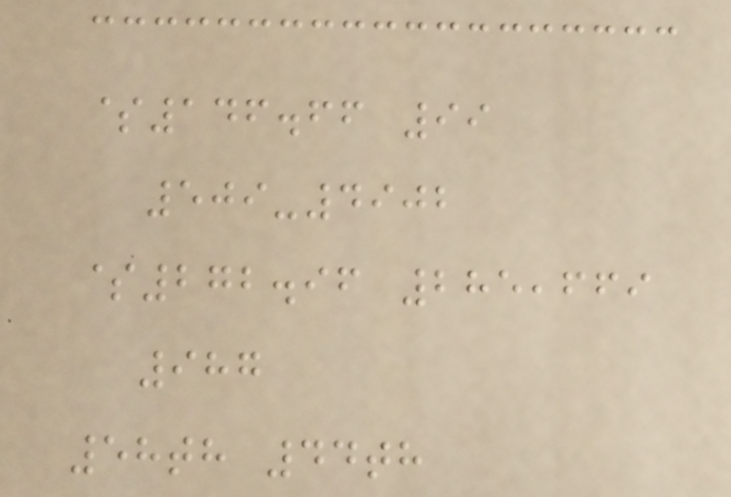$146.66 99
509-4902
$272.96 285,669
987
58th 44th
